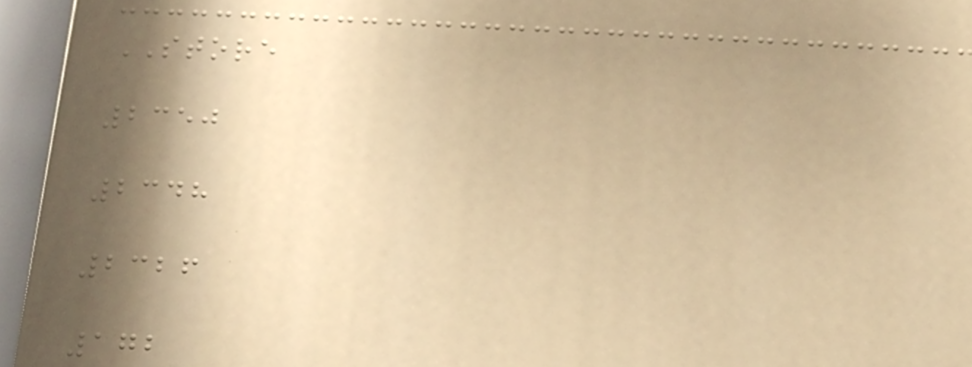STORE
2350
2348
2326
172
